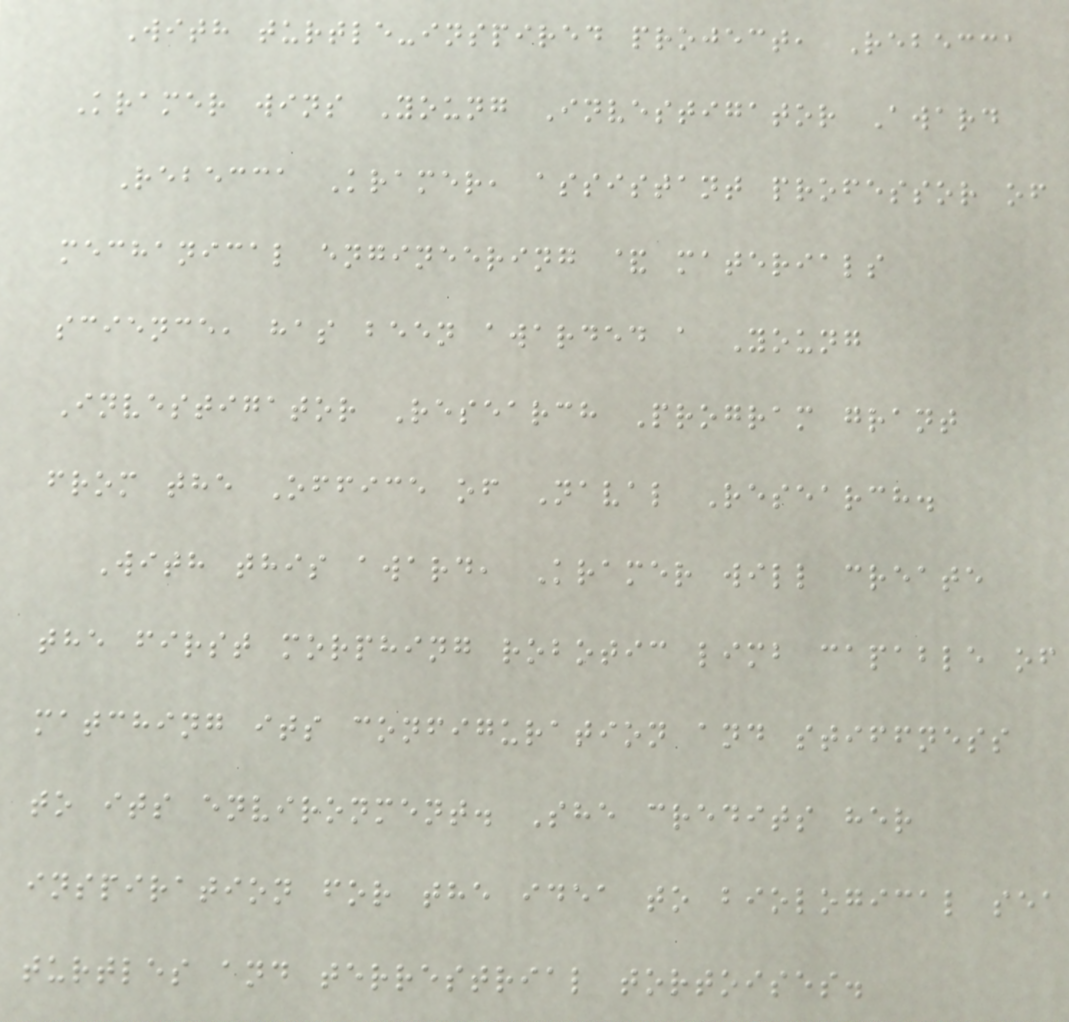With turtle-inspired project, Rebecca
Kramer wins Young Investigator Award
Rebecca Kramer, assistant professor of
mechanical engineering & materials
science, has been awarded a Young
Investigator Research Program grant
from the Office of Naval Research.
With this award, Kramer will create
the first morphing robotic limb capable of
matching its configuration and stiffness
to its environment. She credits her
inspiration for the idea to biological sea
turtles and terrestrial tortoises.
